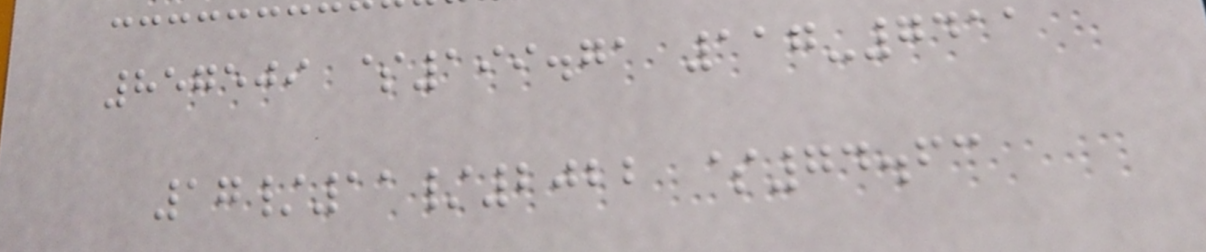857509 $199.71 117-7411
17/11/2022 $74.63
